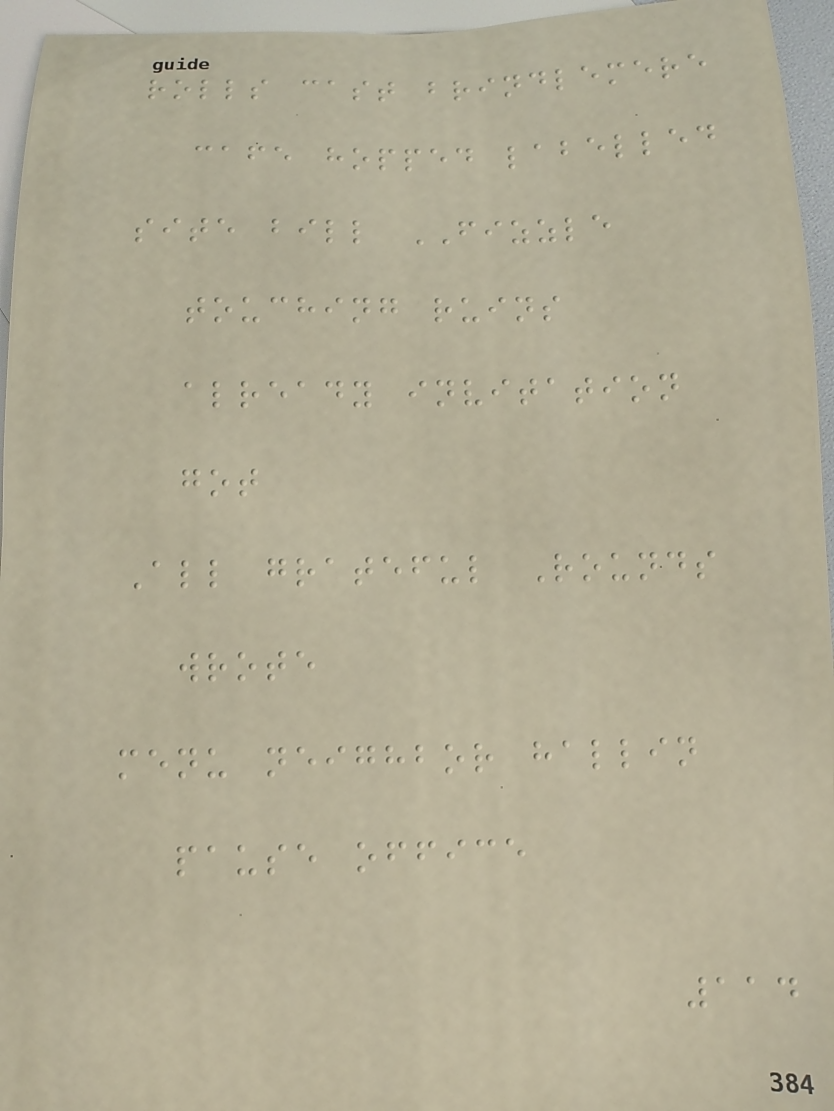rolls cast brindlemere
cafe hopped labelled
site bill FIZZLE
touching ruins
already invitation
got
All grateful Rounds
wrote
menu neighbor hallin
pause office
114
